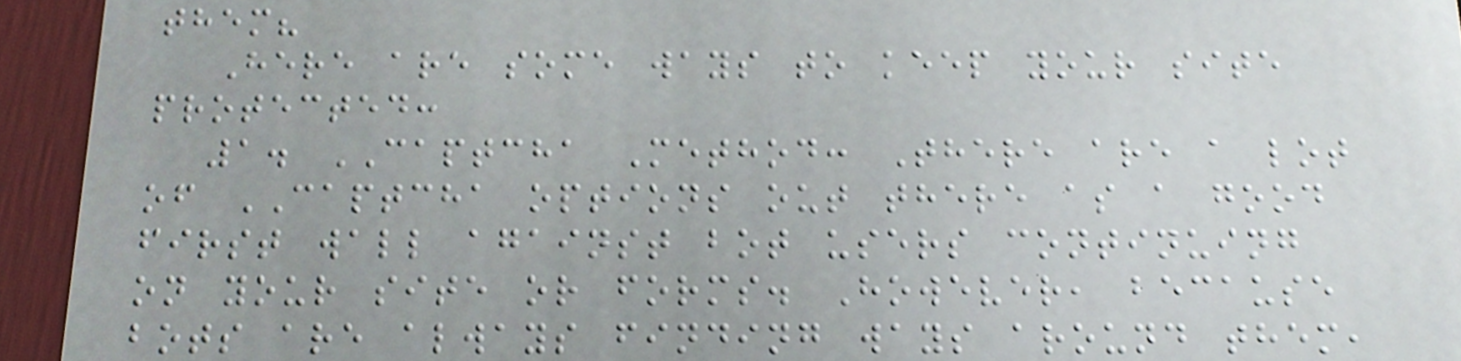them?
Here are some ways to keep your site
protected:
1. CAPTCHA Method: There are a lot
of CAPTCHA options out there as a good
first wall against bot users continuing
on your site or forms. However, because
bots are always finding ways around them,
